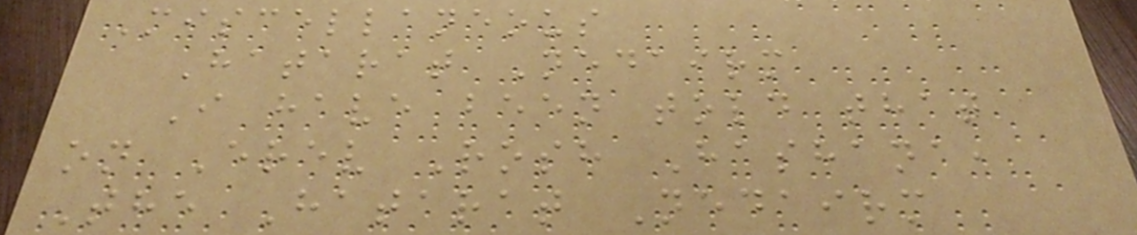Miscellaneous
Hatarat Nedairm
I have been told that
on Erev Rosh Hashana,
The Hatarat Nedairm
